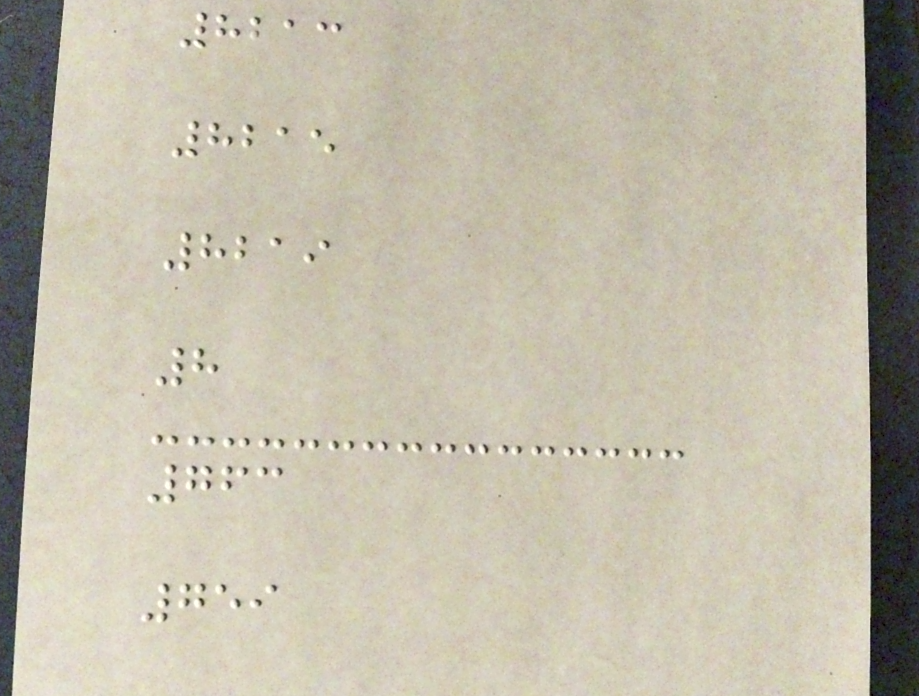8213
8215
8219
8
763
759
